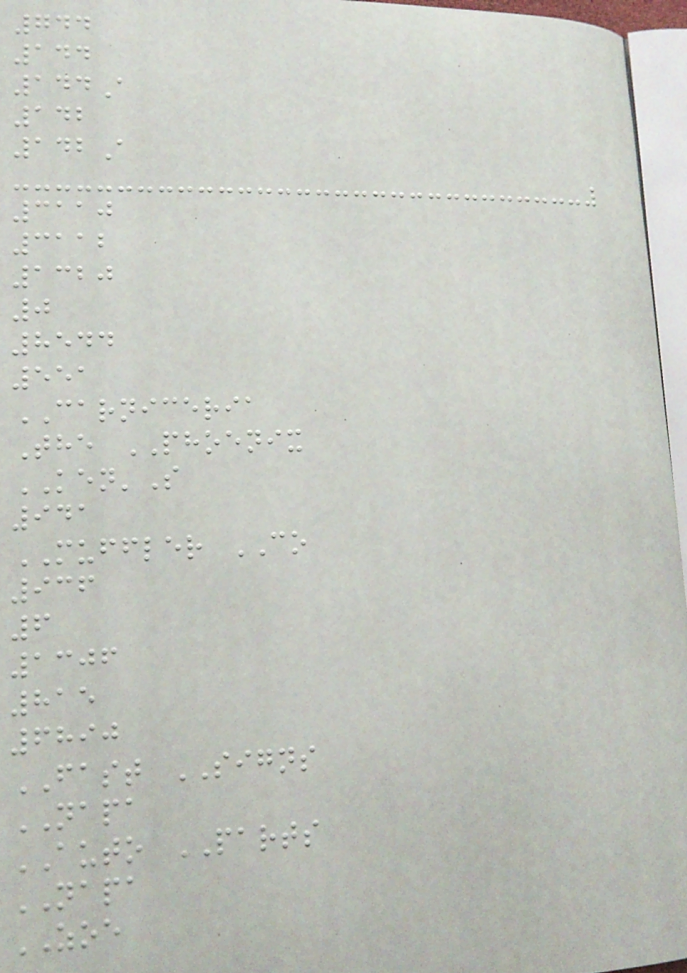744
144
144A
142
142A
3110
3112
1320
0
8544
551
CARNICERIA
The PHOENIX
KEN'S
941
MUFFLER CO
936
6
1306
815
6890
FAST SIGNS
NAPA
AUTO PARTS
NAPA
ZOE
